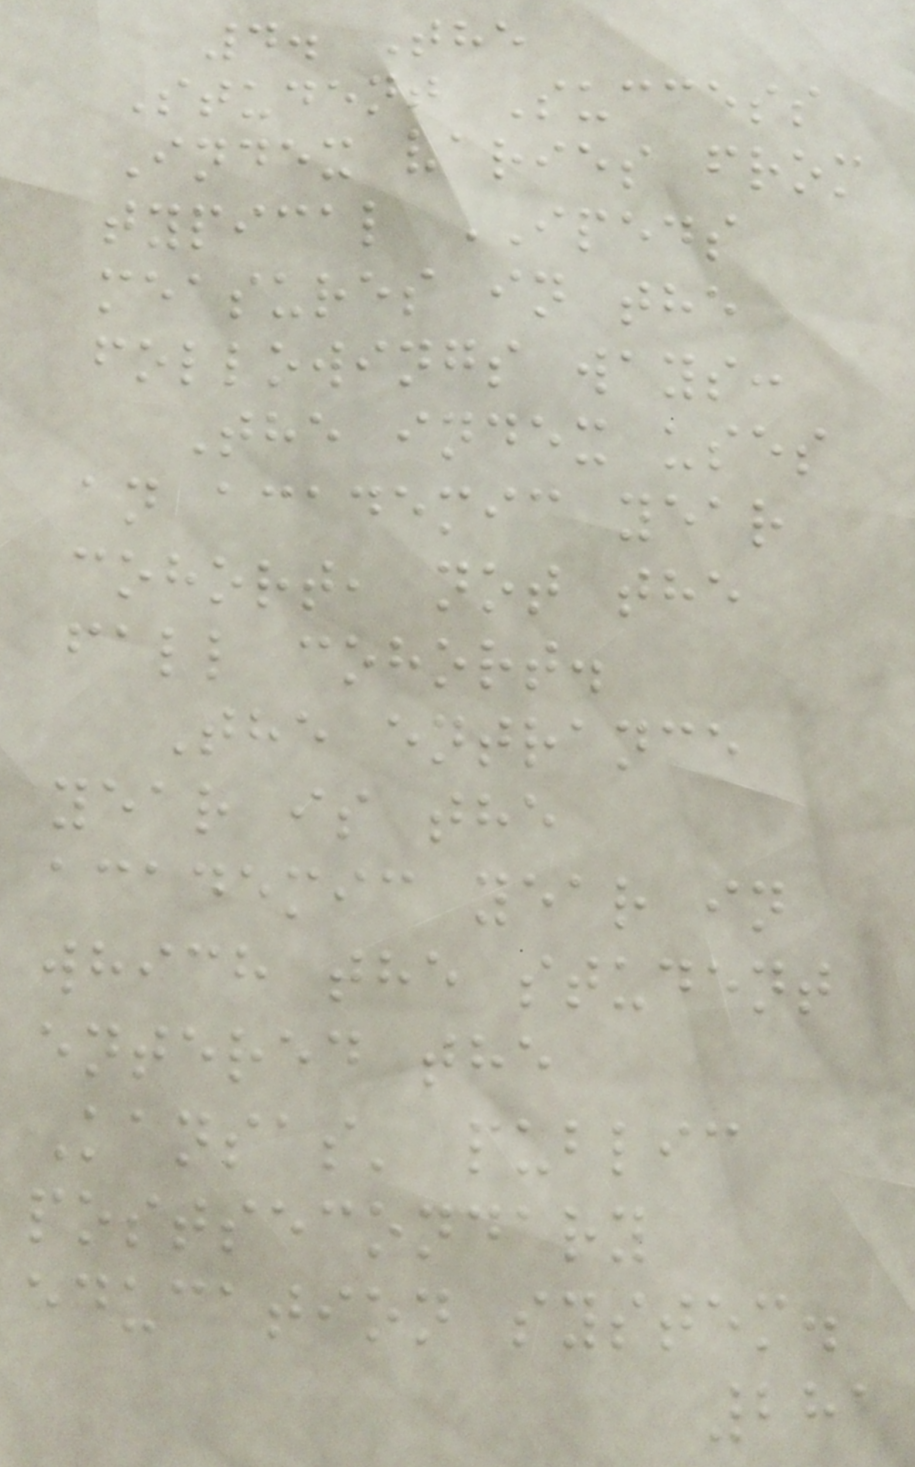4. The
Student Success
Index varies from
typical IPEDS
measures in the
followings ways:
The index uses
an academic year
cohort, not the
fall cohort.
The entrance
year is the
academic year in
which the student
entered the
Kansas' public
postsecondary
education system.
281
